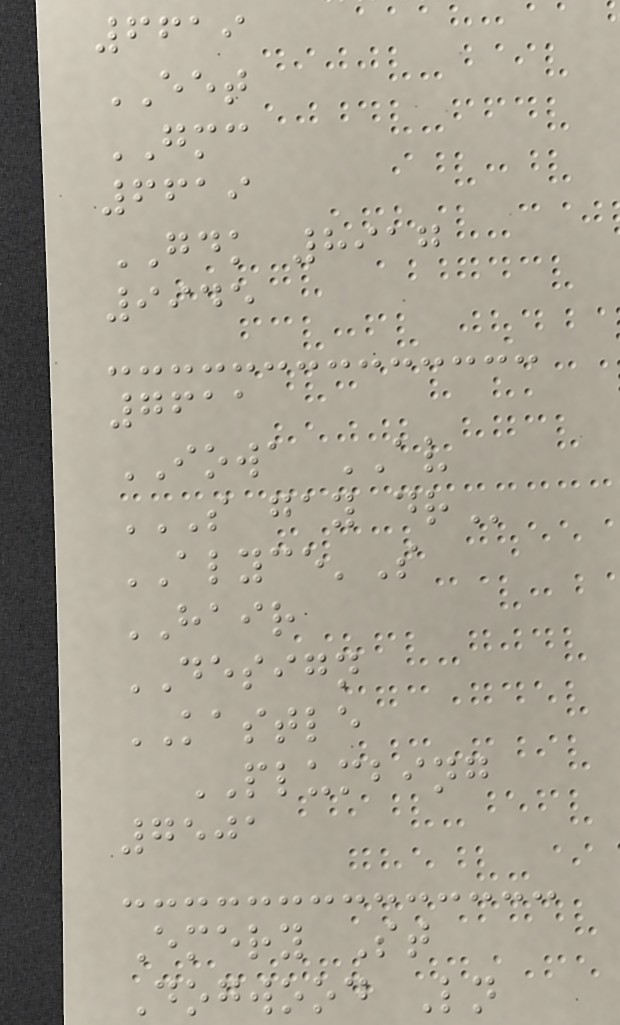6619
EET
GMC
6619
GDK 8917
9945
7611
IOWA AV
S GAY DR
ALYCE'S
HAIR
DESIGN
KASTLE
PLUMBING
7501
Emery St
Dogwood Ln
